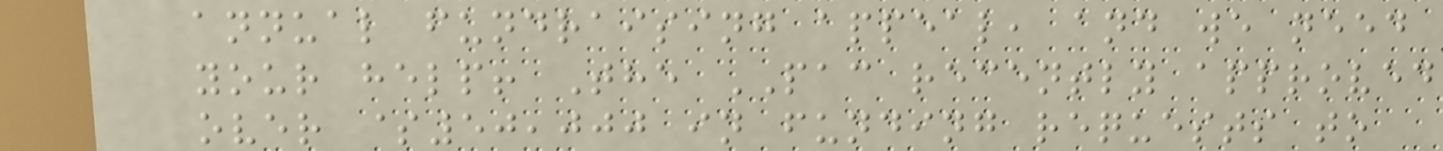annual fundraising appeal, and we need
your help! The PAC recently approved
over $50,000 in funding requests to
